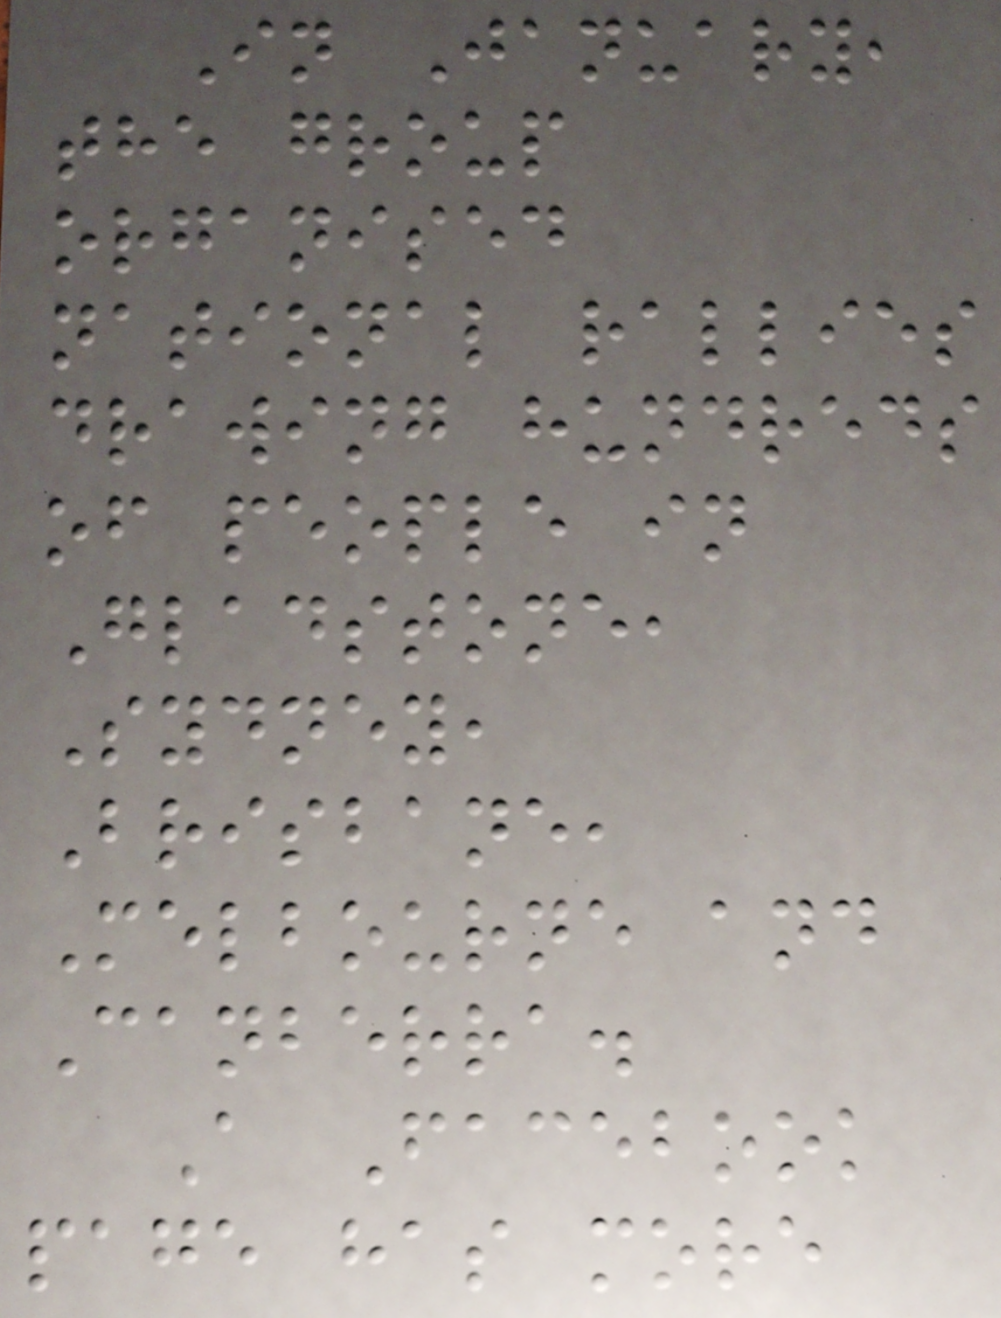In January,
the group
organised
national rallies
drawing hundreds
of people in
Gladstone,
Sydney,
Brisbane,
Melbourne and
Canberra.
A Facebook
page has more
